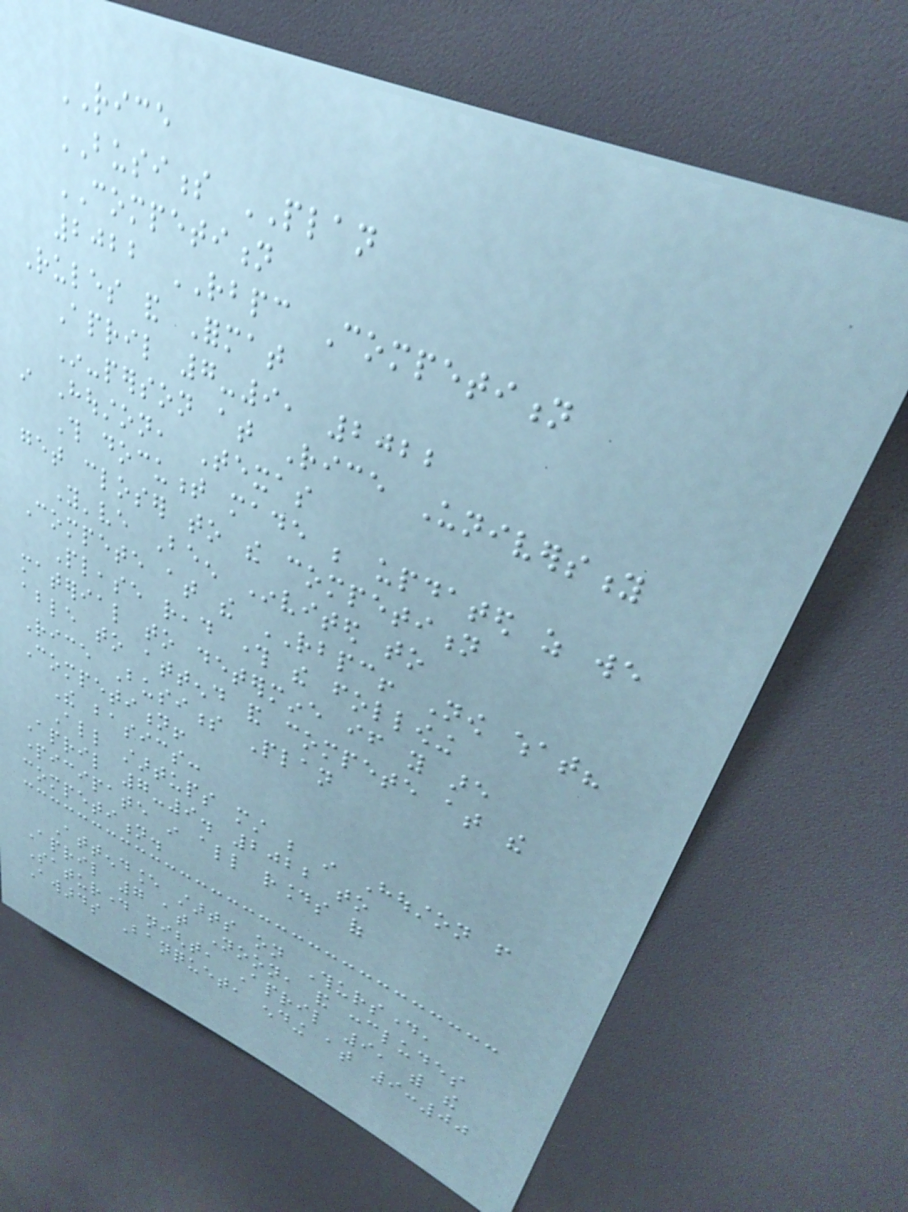RICE
BUSINESS PLAN
COMPETITION
2022 RBPC Competition
Rules and Format
April 7-9, 2022
In-person at Rice University
in Houston, Texas
This document made be updated as we
get closer to the competition
You've Been Invited to
Compete at the RBPC! Now what?
Please read through the following
material to determine if you are
able to attend and compete at the
Rice Business Plan
Competition!
The basics:
All startups must be in Houston from
April 7-9. 2022 to
participate in all rounds of
competition.
Attendance starts on Thursday,
April 7 at Noon, and concludes
Saturday night, April 9, with the
Awards Banquet, ending at 9:00
